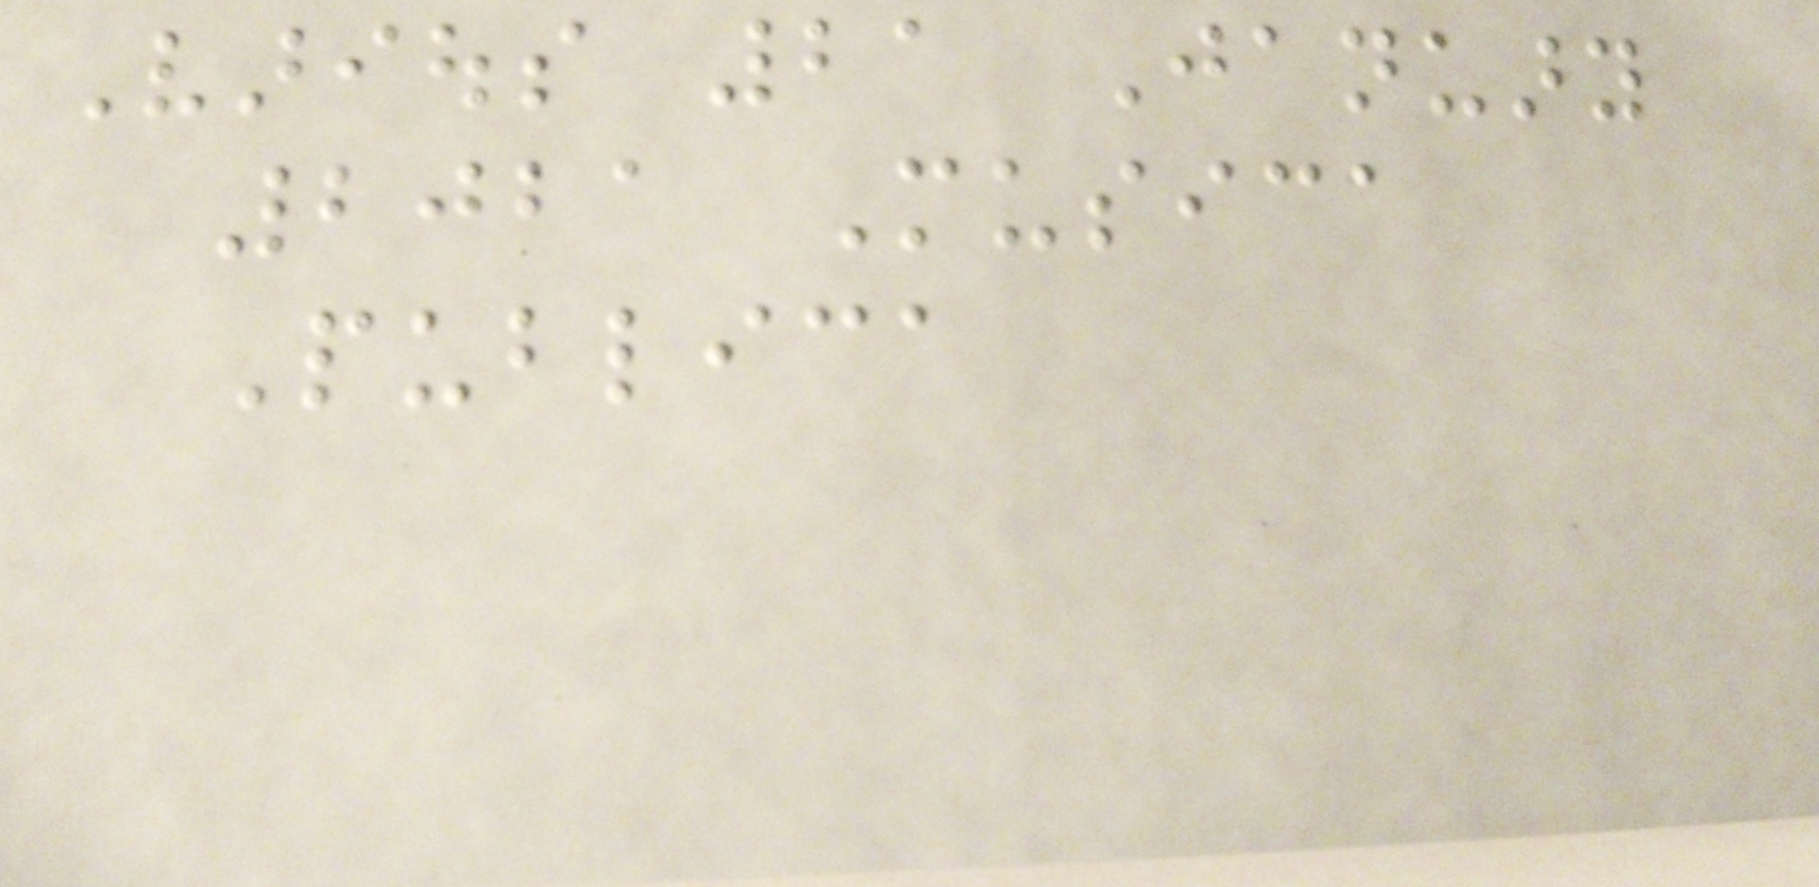Various 21 January
2021 Musica
Publica
